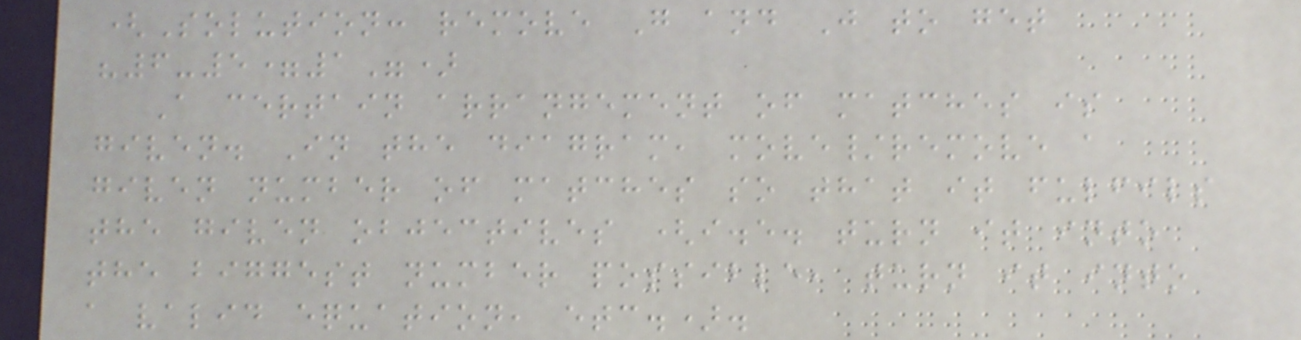(Solution: remove G and J to get
"6-5=1")
A certain arrangement of matches is
given. In the diagram, move/remove a
given number of matches so that it fulfils
the given objectives (i.e. turn it into
the biggest number possible, turn it into
a valid equation, etc.).
